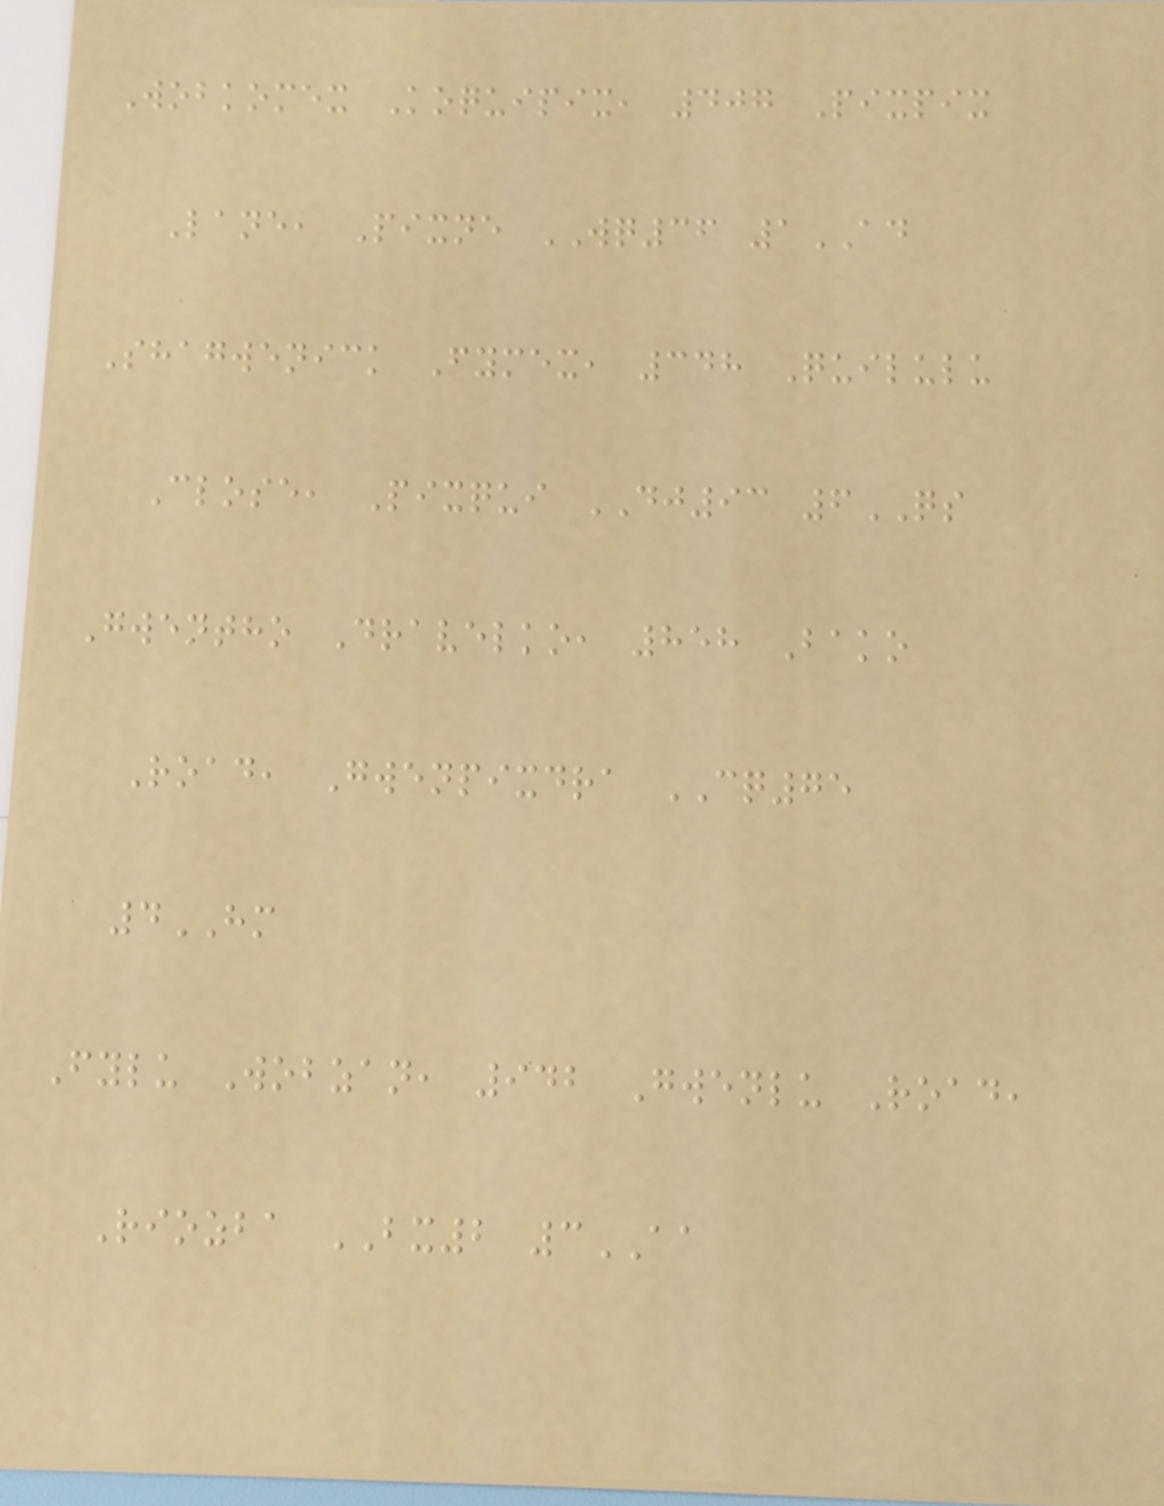Wobkomex Koquipix, 407 Pixpix
Lane, Pixne WQ36 1AD
Shagwenick Fymex, 348 Quilulu
Close, Pixqui DJ93 6QS
Gwentho Dravelko, 858 Bako
Road, Gwenpixdra CQ75
4HM
Fylu Wobzan, 942 Gwenlu Road,
Riozba BX2 3AA
